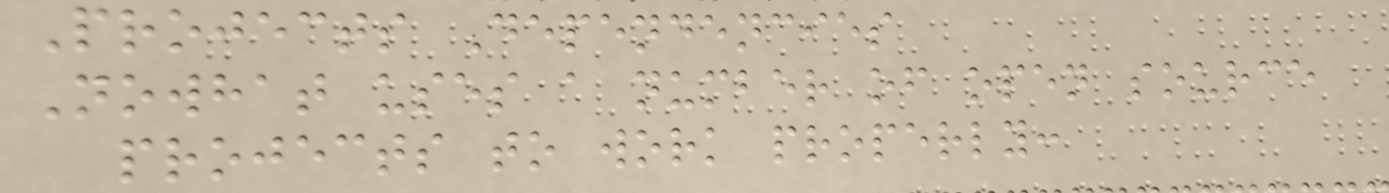Projects Dependencies
Nowhat uses a number of open source
projects to work properly:
